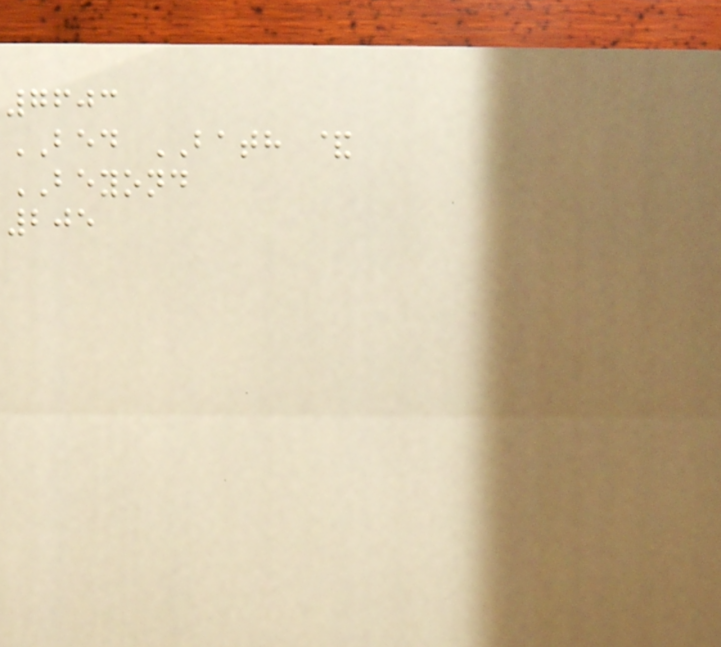7603
BED BATH &
BEYOND
205
